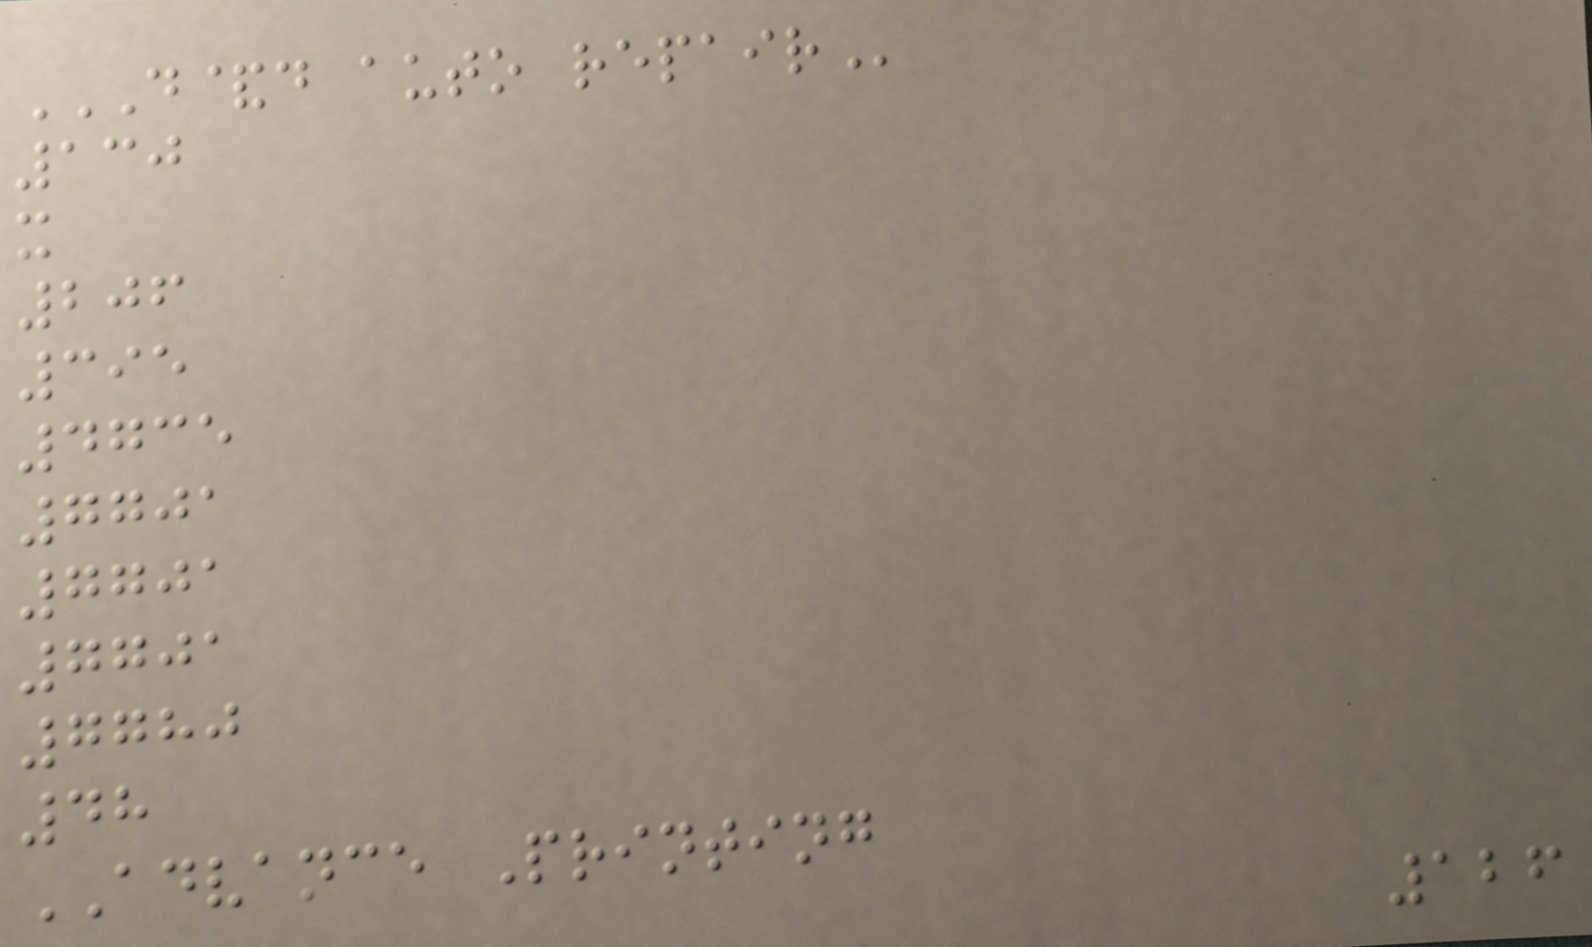D&D AUTO REPAIR
130
x
206
395
4735
7701
7701
7701
7780
48
ADVANCE Printing
126
